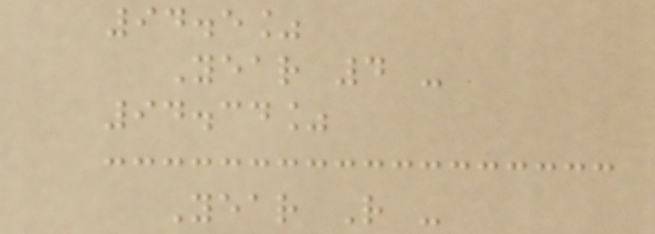94.5%
Year 4 -
94.34%
Year R -
